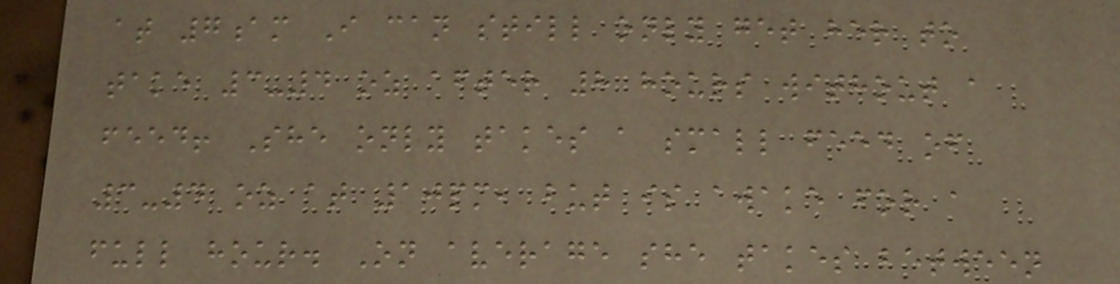at 7am I can still only get her to
take 3-4 oz after 8 hours without a
feed! She only takes a small feed of
3-4 oz at 10pm, but is awake for a
full hour. On average she takes between
